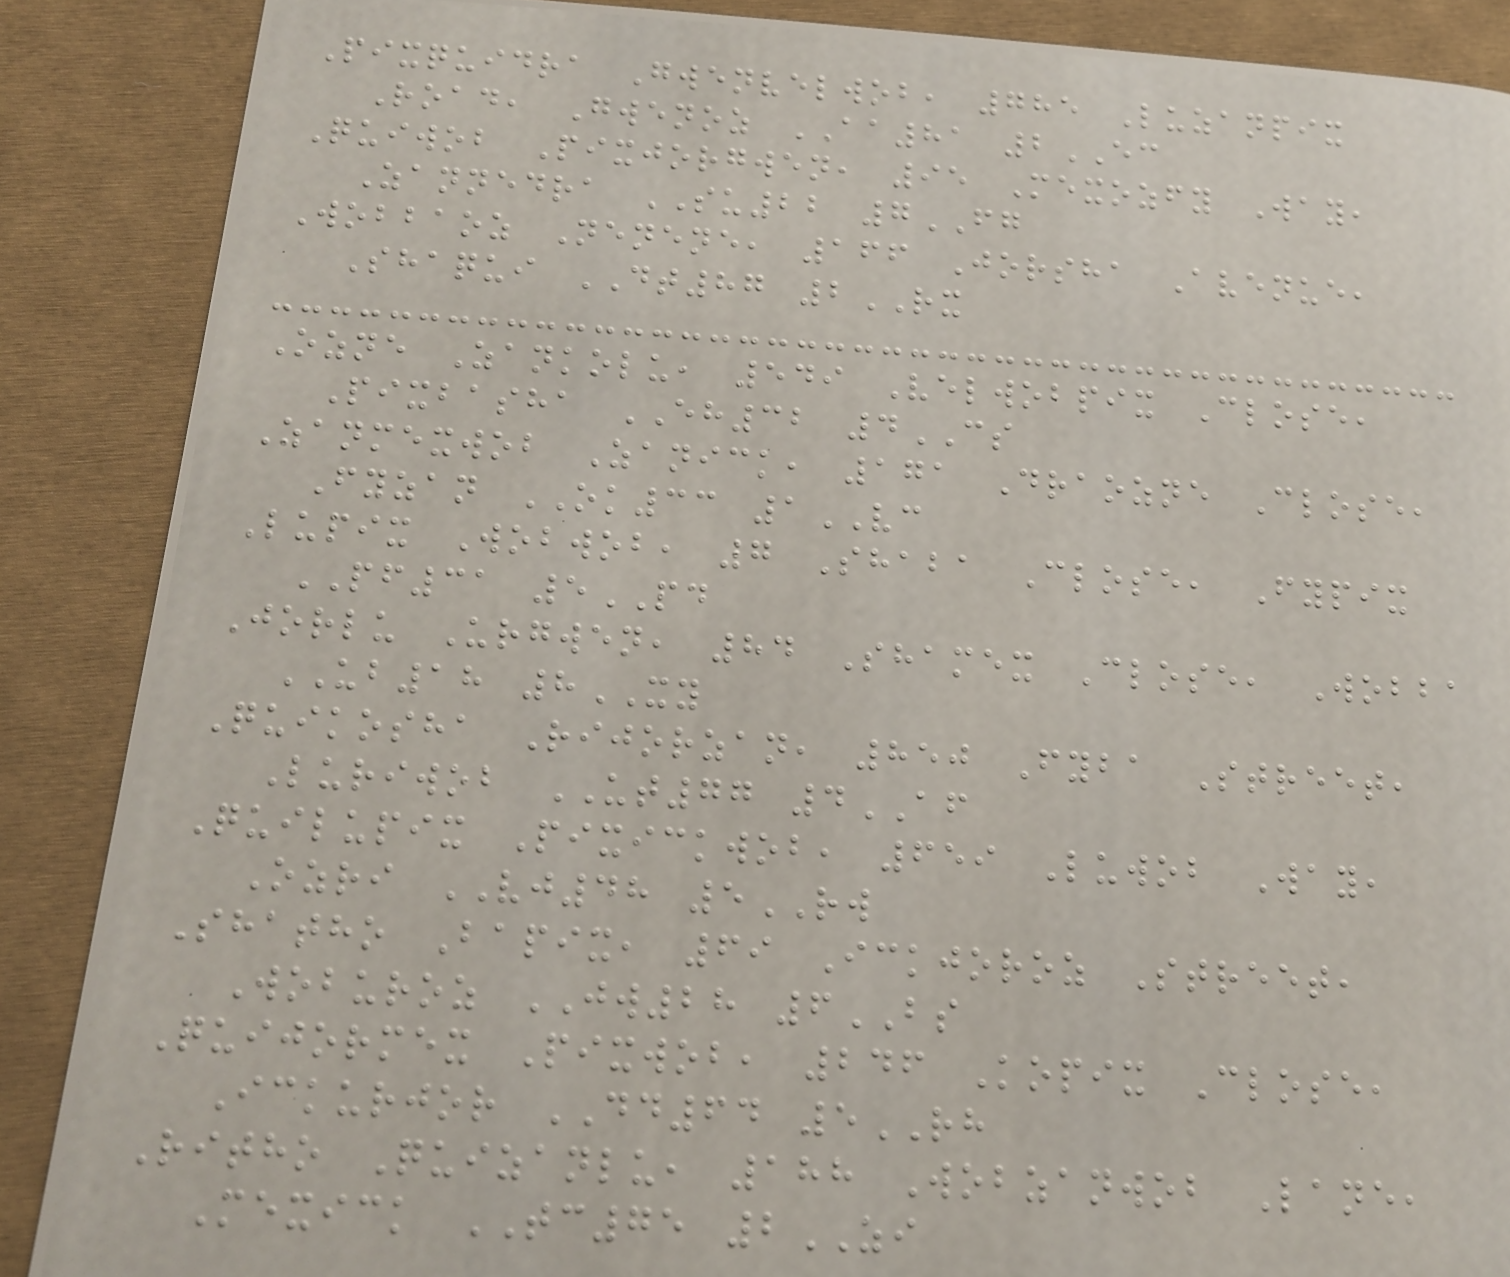Pixquidra Gwenvelwob, 785 Luzanpix
Road, Gwenoz AA81 2EC
Quiwob Pixjorgwen, 95 Mexozfy Way,
Zannedra SU22 7FG
Wobbaoz Nenene, 166 Jorsha Avenue,
Shaqui DT87 2RX
Ozne Zankolu, 549 Velwobpix Close,
Pixbasha EH32 4CS
Zanmexwob Zanick, 171 Draozne Close,
Fyzan OK33 1VC
Lupix Wobwob, 7 Shaba Close, Fypix
PF31 5PD
Jorlu Urgwen, 84 Shamex Close, Wobba
UB18 8XY
Quikosha Rijorzan, 850 Fyba Street,
Luriwob UT77 4AF
Quilupix Pixickwob, 659 Luwob Way,
Ozri VJ48 5RW
Shatho Bapix, 69 Ickjoroz Street,
Woburoz JW28 6BS
Quijormex Pixwob, 246 Kopix Close,
Ickurjor DD64 5RH
Ritho Quizanlu, 188 Wobzanwob Lane,
Mexick TC75 2ZI
